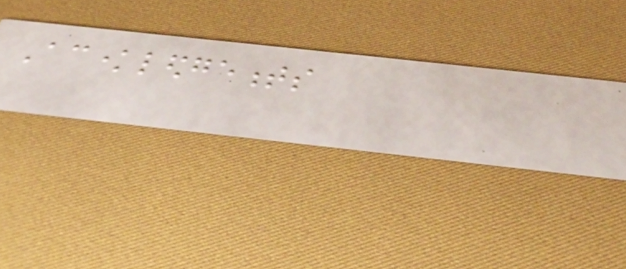Acknowledgements
